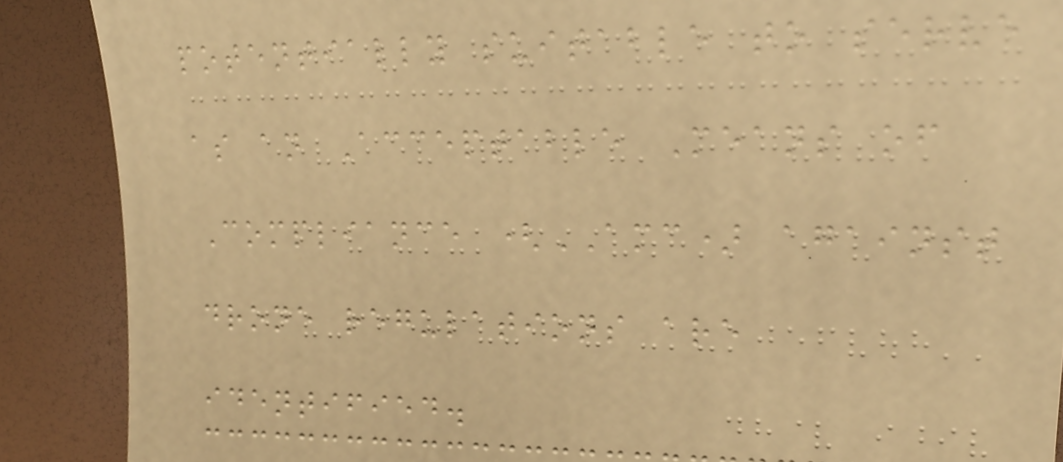potentially suitable to serve
as an Acceptable Means of
Compliance (AMC) against
drone regulations are
identified.
